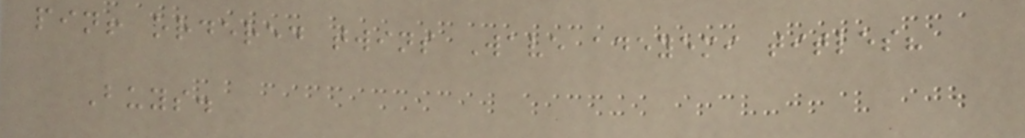pin! ordered twins Wave adeyemi titles?
Buys.
